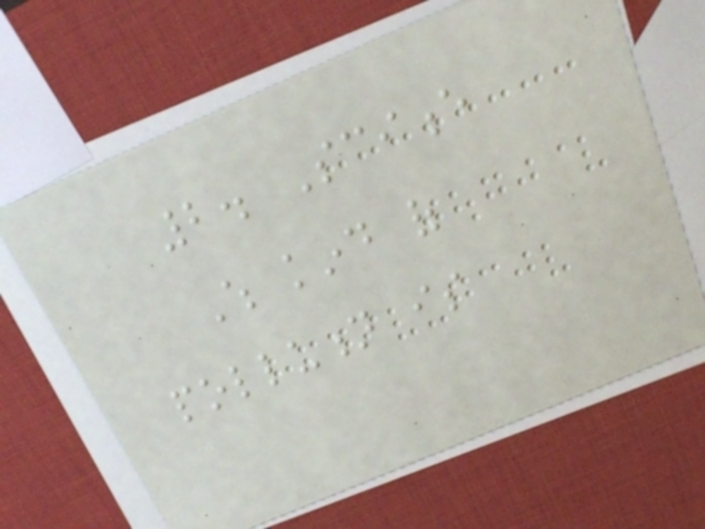2. Science
Which kind of
pollution is
